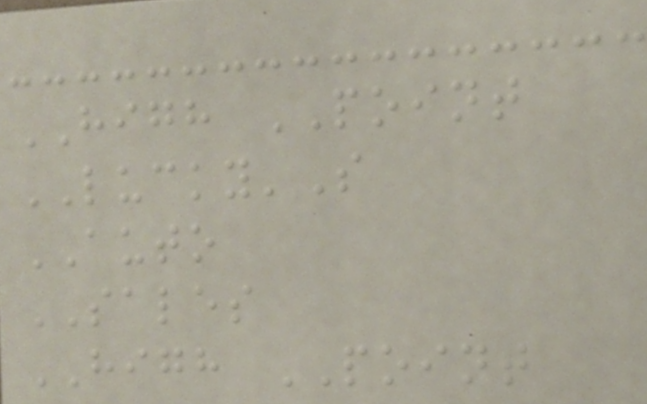HIGH POINT
LUCKY'S
AUTO
SALES
HIGH POINT
